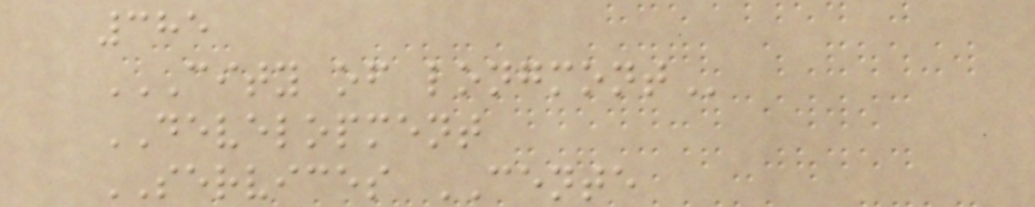385
CITY OF LONGMONT
DEVELOPMENT
SERVICES CENTE
